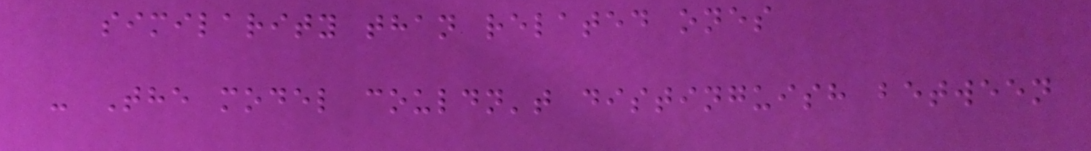similarity than related ones
- The model couldn't distinguish between
